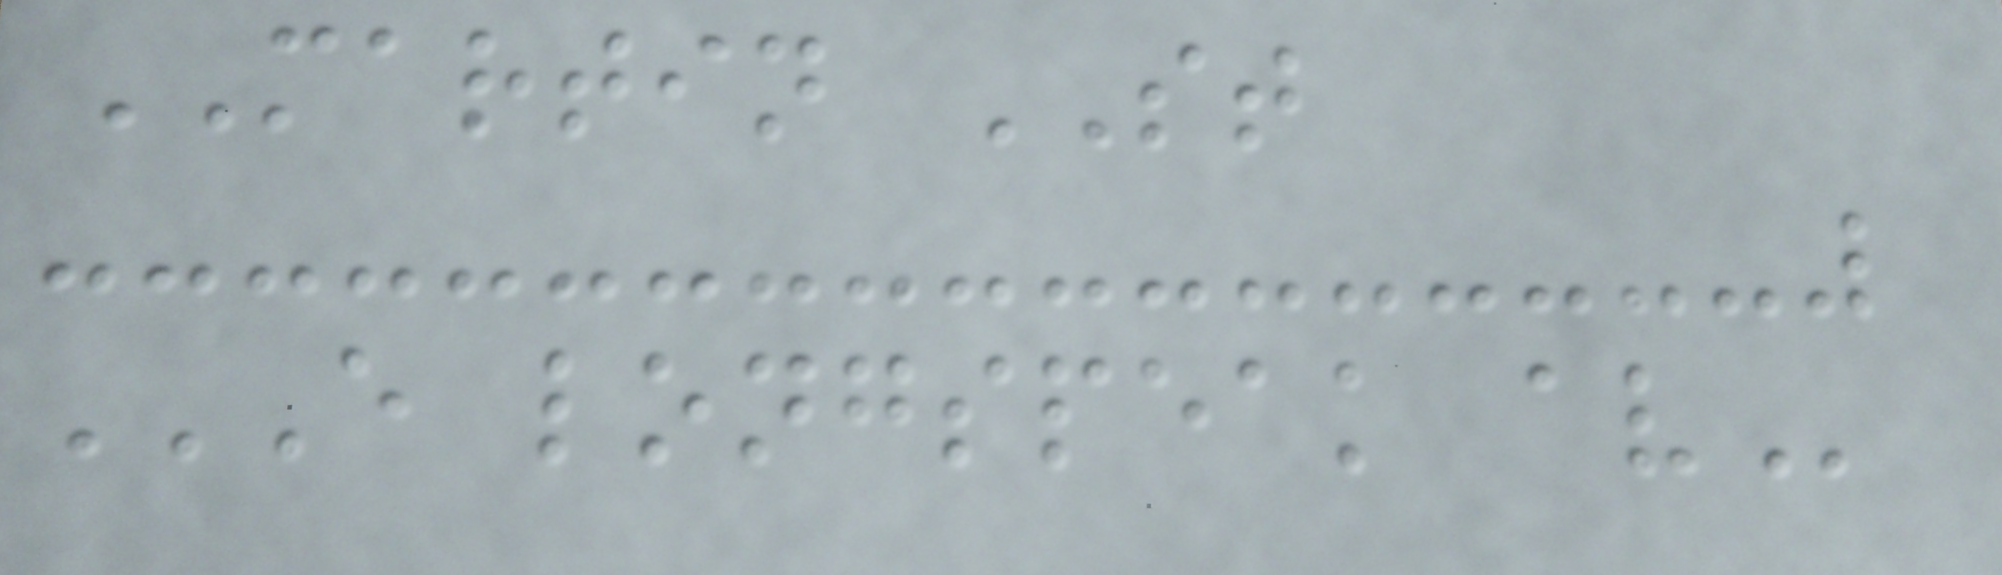MARTIN ST
E LONGSPEAK AV
